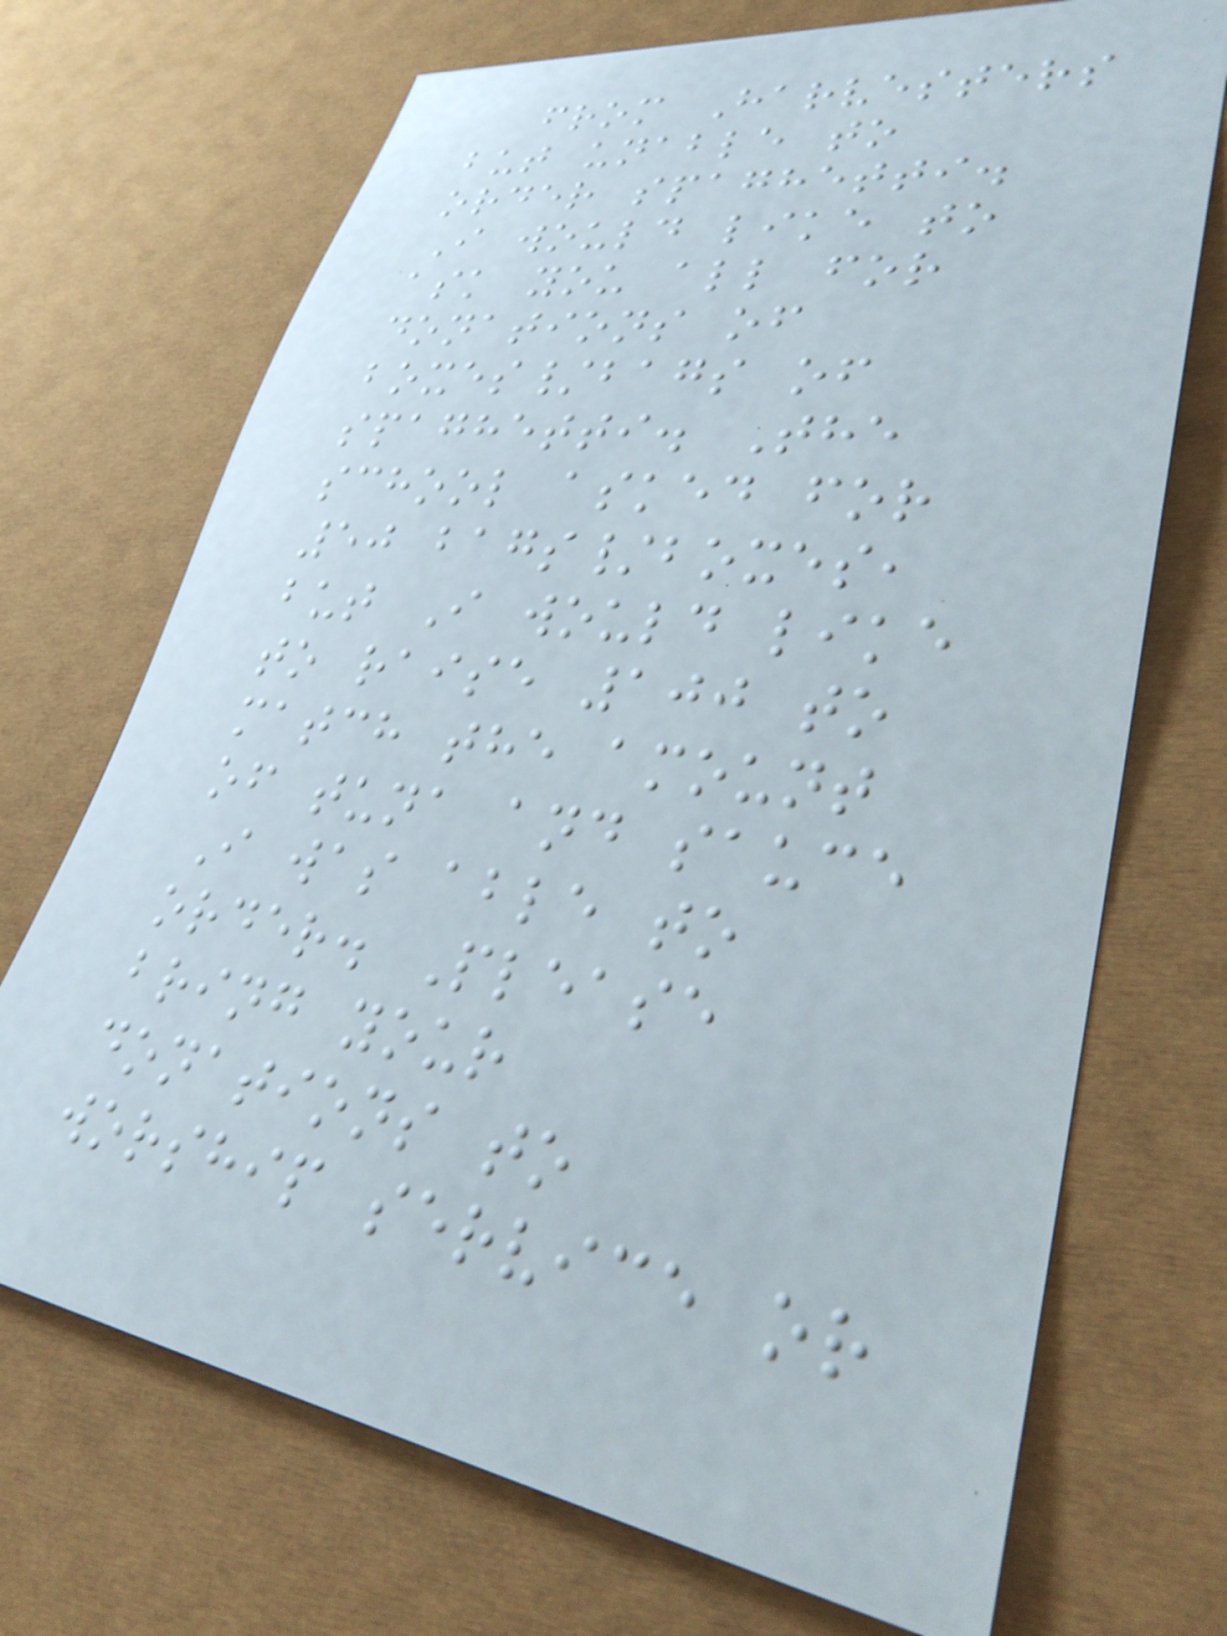from Harvesters
but unable to
order spaghetti.
I would like to
ask you all for
donations of
boxes/bags of
spaghetti. The
school asked for
50 bags/boxes,
but I would like
to raise 100 to
match the amount
of tuna and sauce
I was able to
order. Please
bring your
donations to
worship service or
